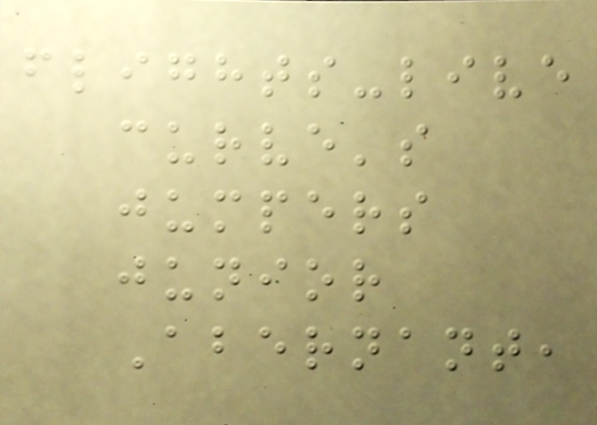flights-live
curve's
jumpers
junior
Abernant,
